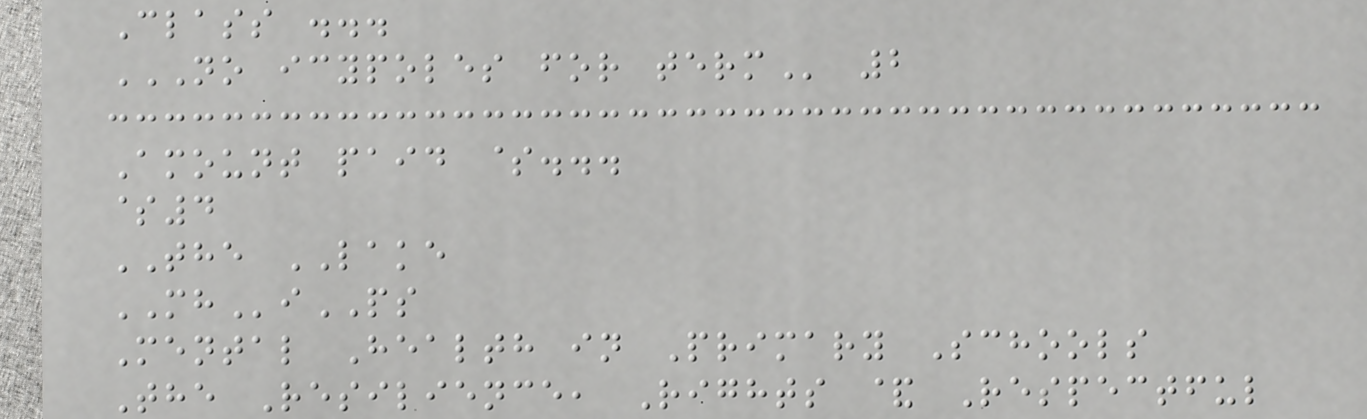Class ...
NO ICYPOLES FOR TERM 2
Amount paid $...
$4
THE LAKE
MHiPS
Mental Health in Primary Schools
The Resilience, Rights & Respectful
